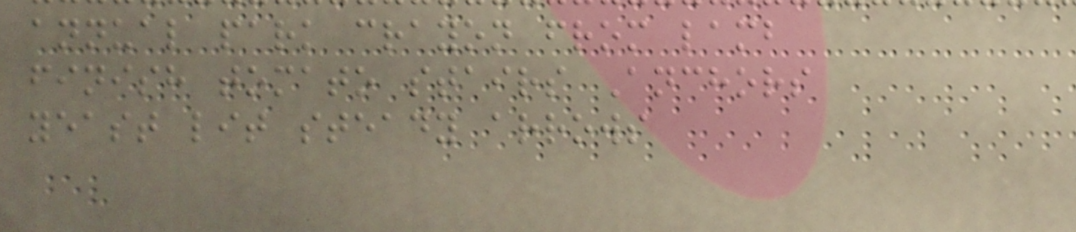annual park crayon from lamb
finish tomato stairs Anchors
yeast lit steady arrows
